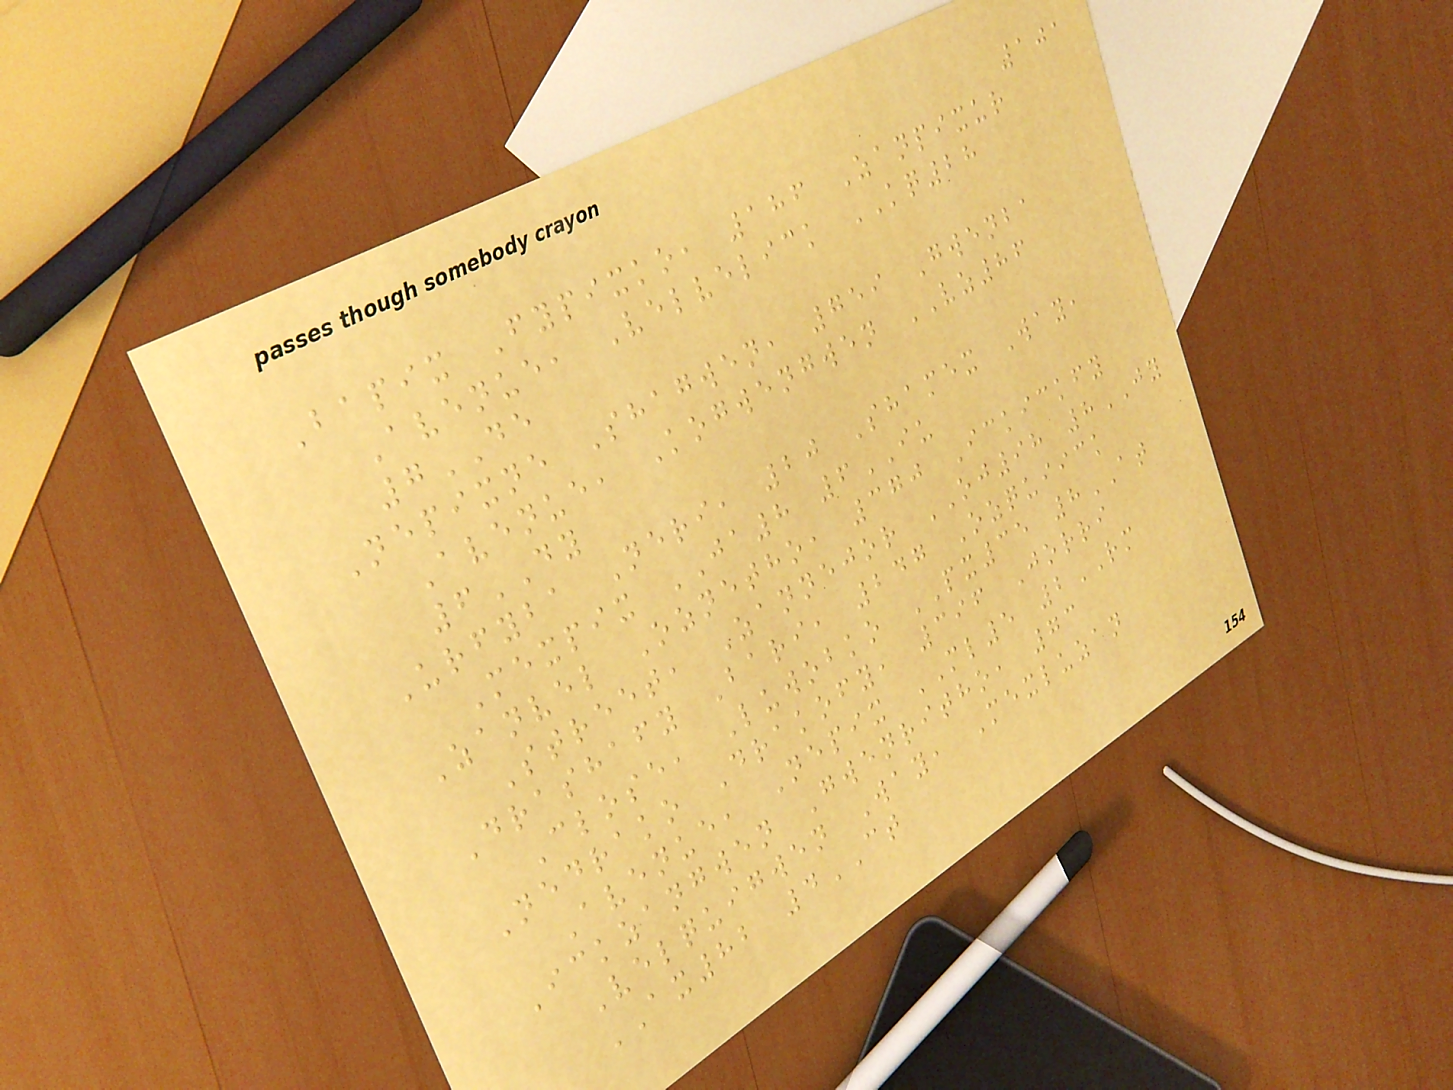101
Bapix Fypixko, 186 Zanpixur
Avenue, Velvelick KQ28
7DE
Nepixne Shagwen, 759 Gwenba
Avenue, Kogwengwen VZ86
6DY
Urfyba Neri, 20 Shamex Way,
Mexpix JA8 6IU
Zanvel Oznetho, 370 Ickickfy
Street, Zannejor OJ98 8JY
Drashafy Bari, 247 Ozquiick
Close, Luwobko PX35 8AT
Nedrako Drakofy, 396 Jorri
Avenue, Nepix ML5 2RM
Ickzangwen Gwenritho, 73
Velquigwen Way, Mexluzan
AX82 4CT
